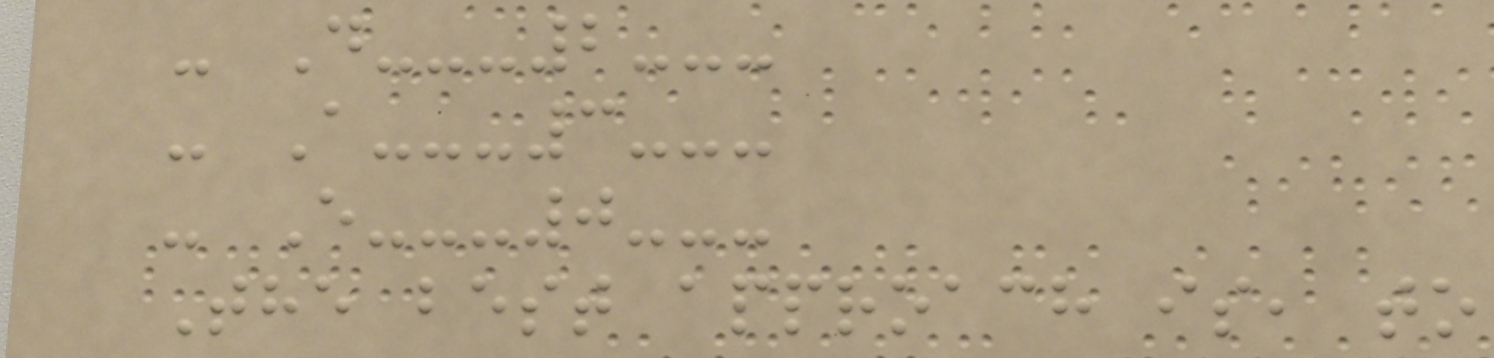- D---2---
- A---3---
- E---0---
The best approach is, to
